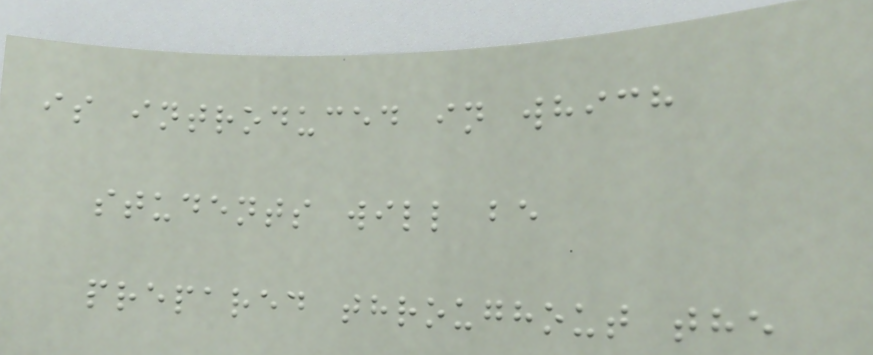is introduced in which
students will be
prepared throughout the
